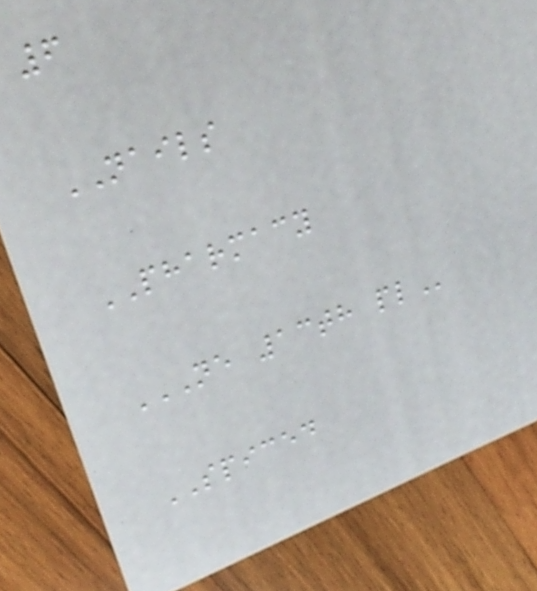6
NAILS
PHARMACY
NE 13TH PL
SPICED
